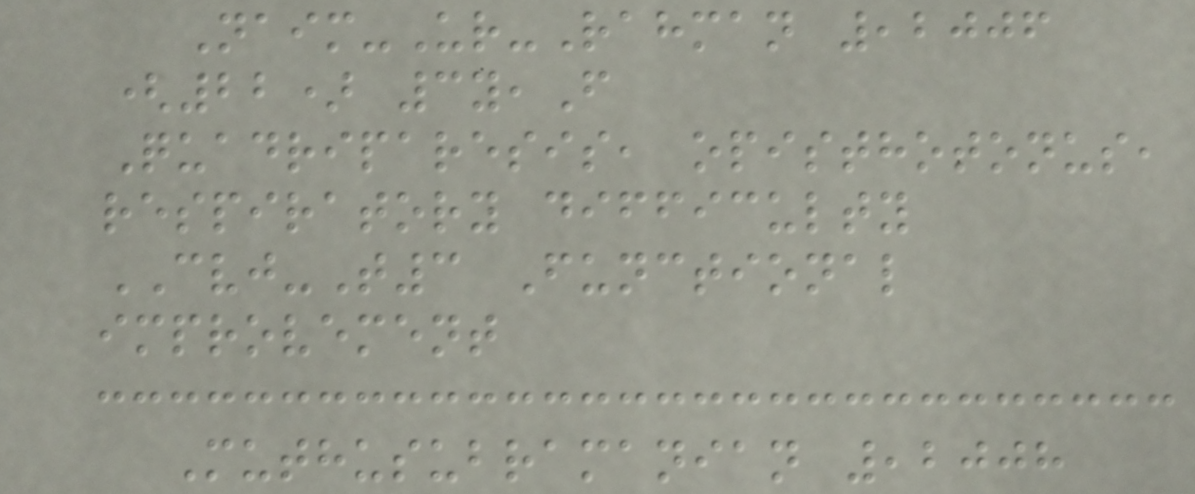Naim-Ur-Rahman ,2006
(22) 3y,F
Quadriparesis, opisthotonus,
respiratory difficulty
CVJ-T3 Functional
improvement
Muthusubramanian ,2008
